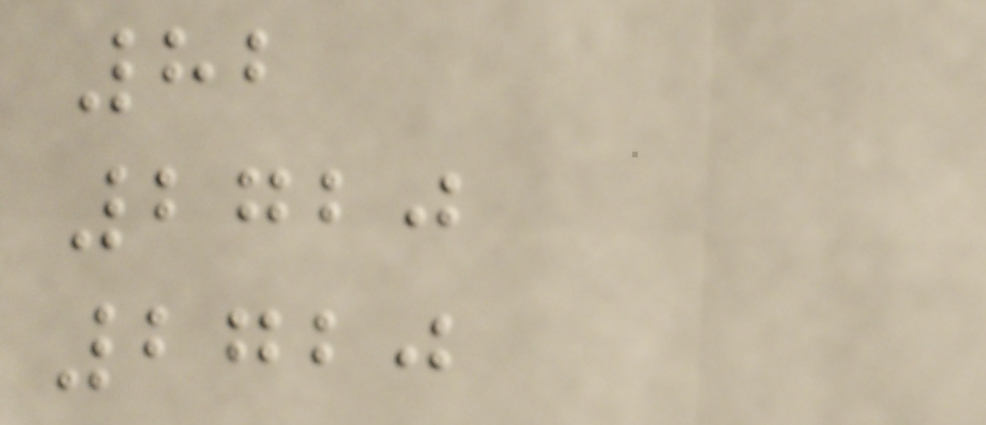82
2720
2720
